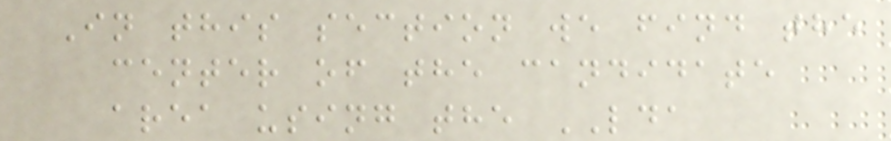In this section we find the
center of the candidate
area using the LDA
